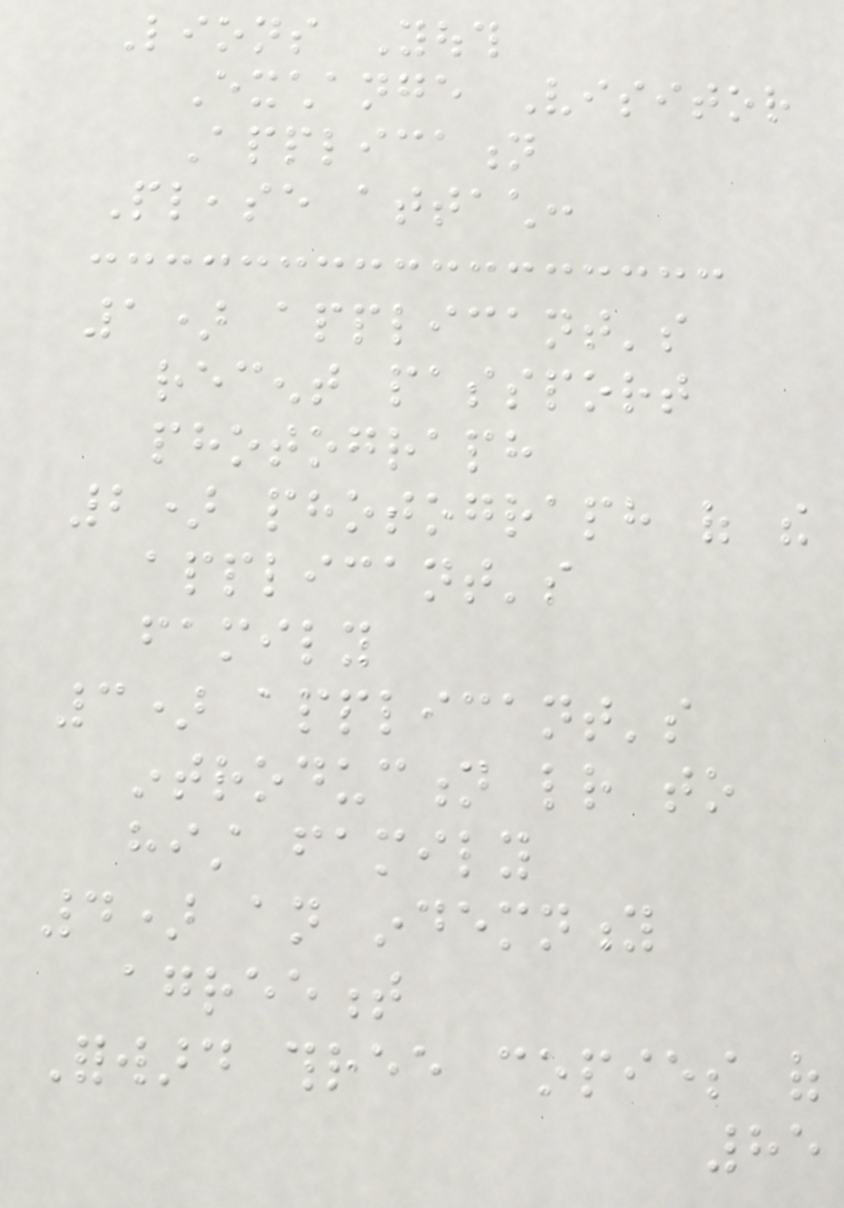Lions Youth
Exchange Visitor
Application
Please attach:
1) applicant's
recent passport
photograph
2) photograph of the
applicant's
family
3) applicant's
introduction letter to
hist family
4) an indemnity
agreement
Forward three copies of
85
